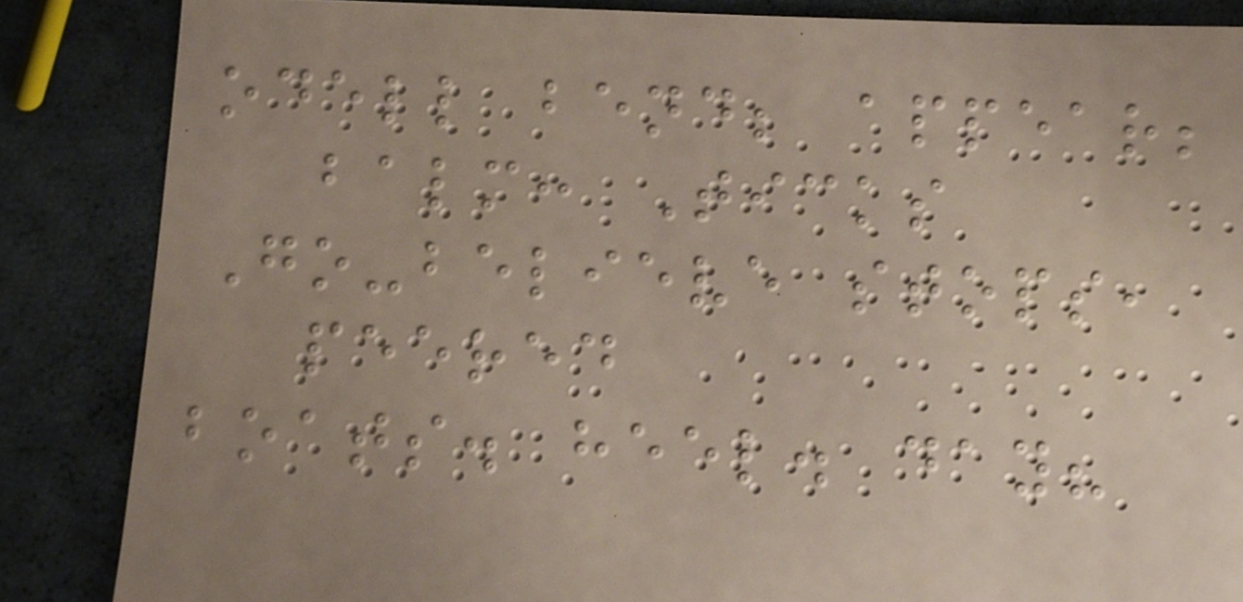odell bend; appear;
balm: Ticks
Go-believe stops,
peered
boats. heel. day?
